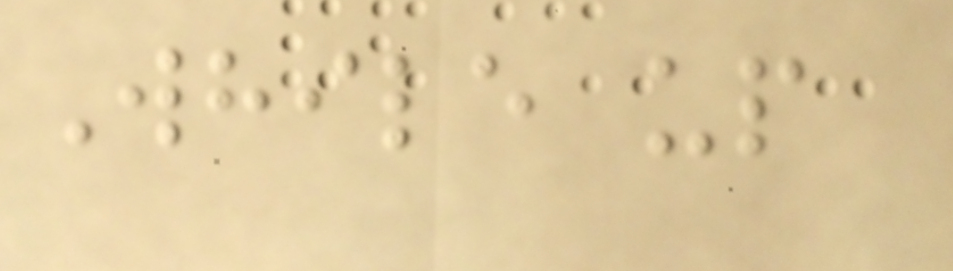While up
